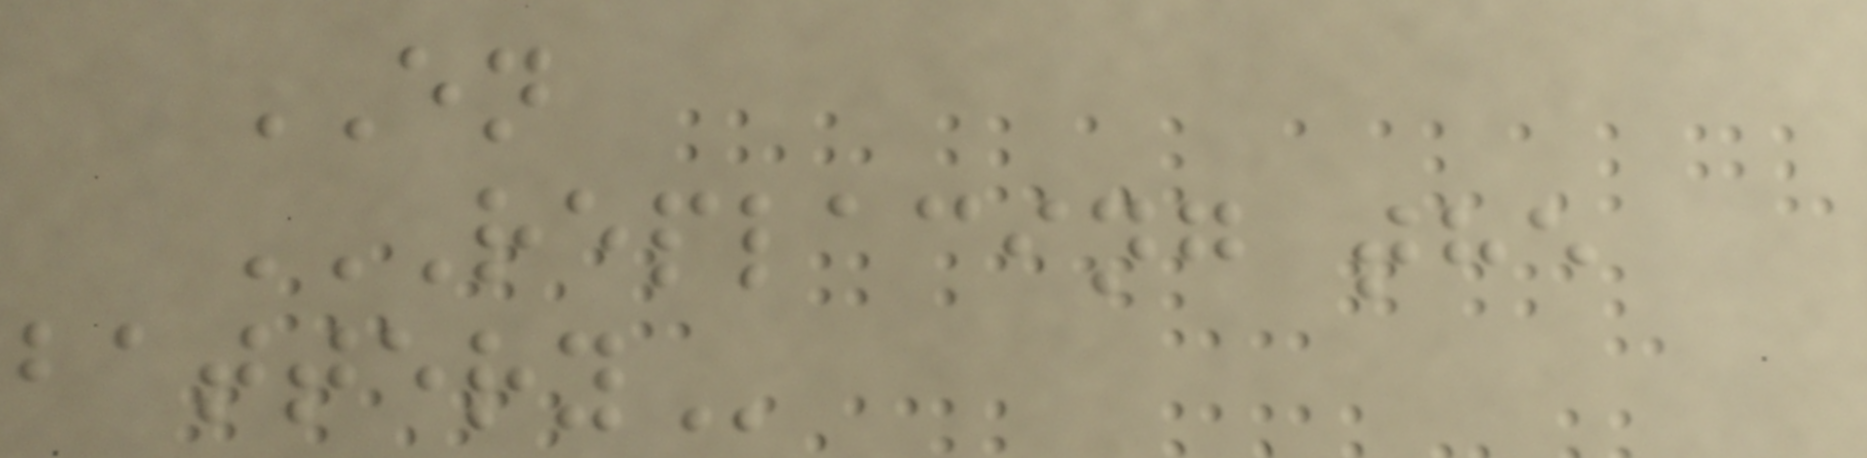EN
REPLACING THE
BATTERY
